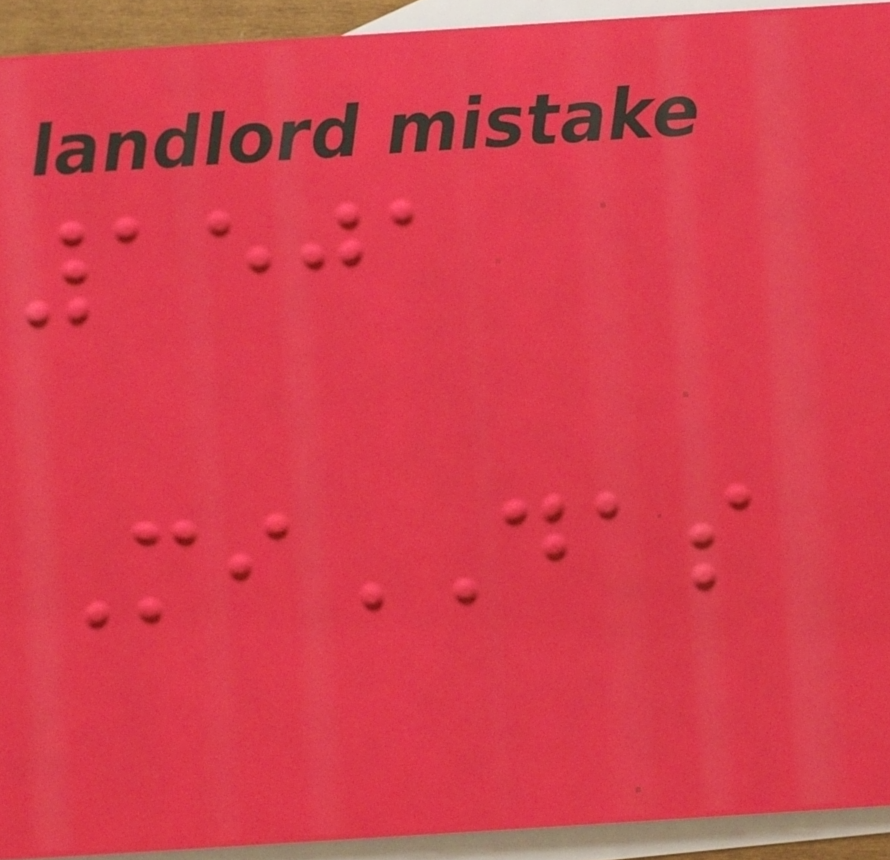1501
MiDAS
